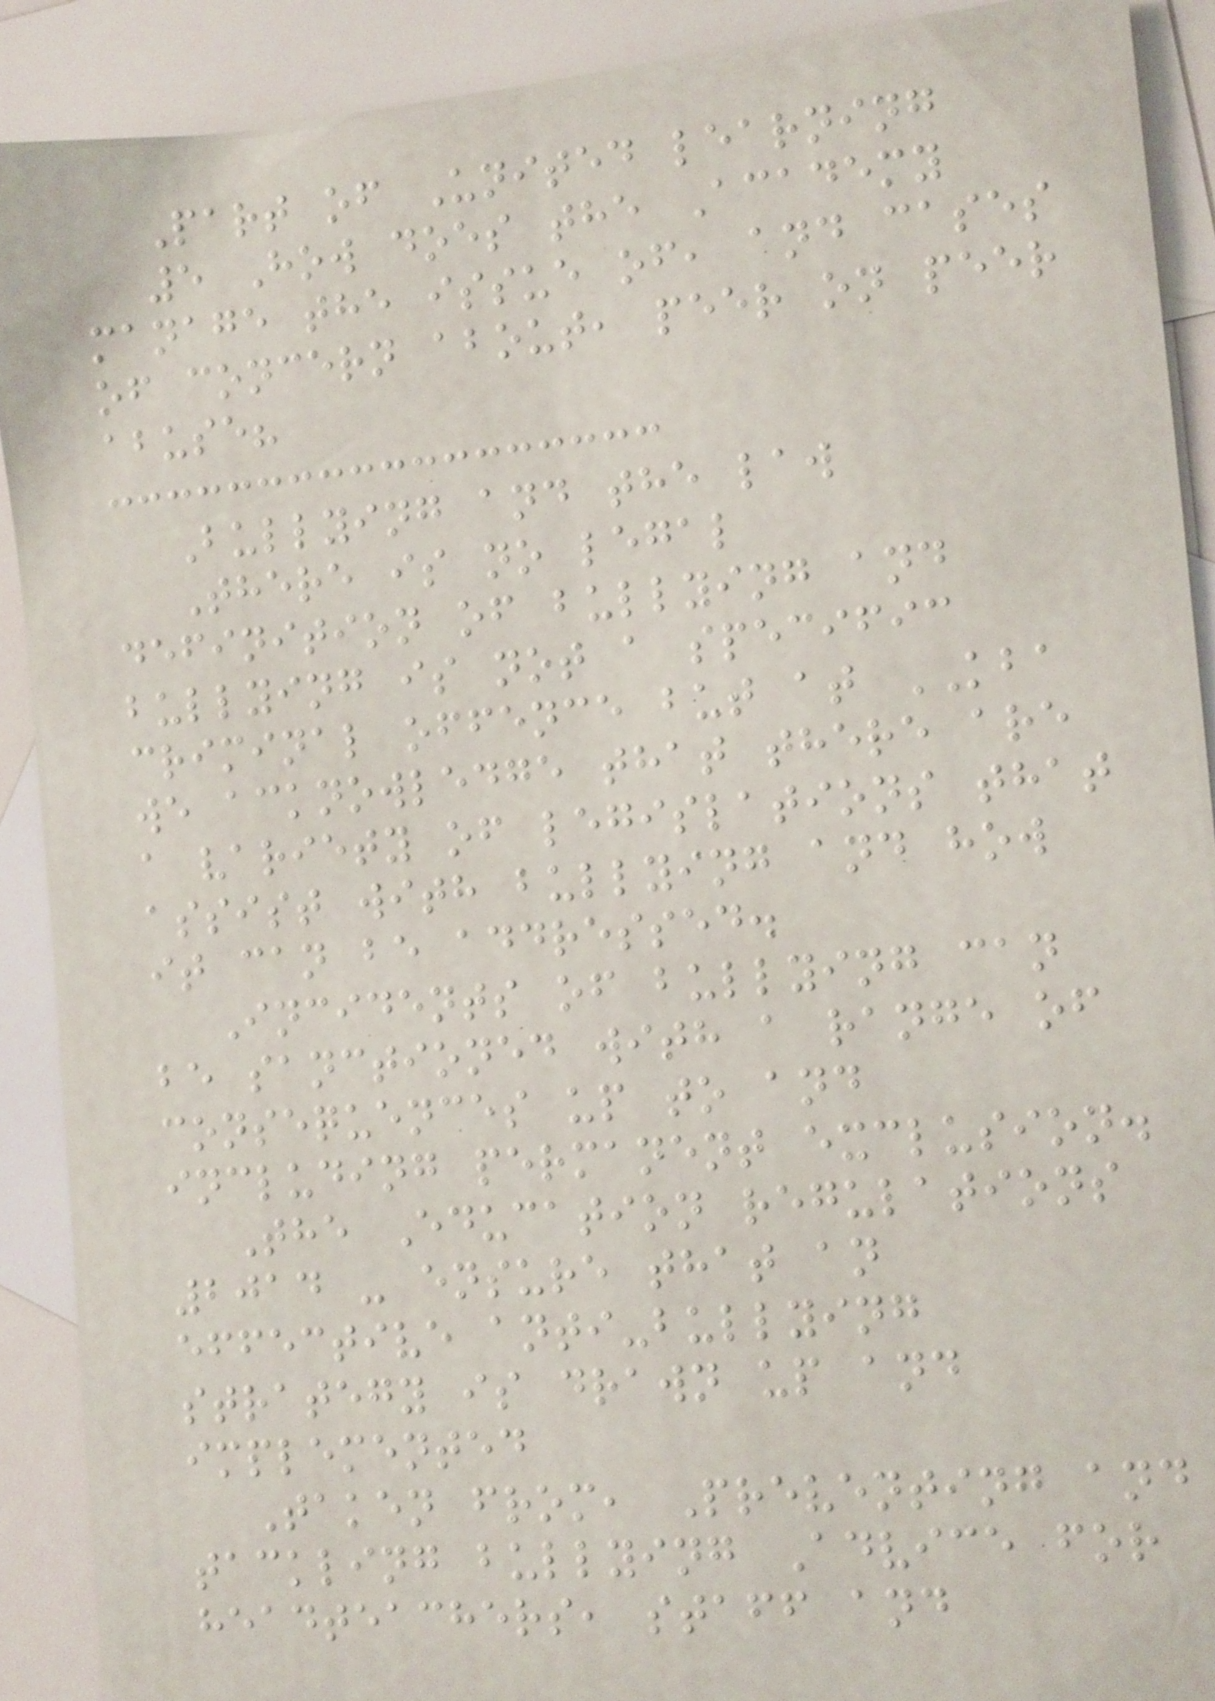Part of United learning
5 How does the Academy
manage the issue of, and cases
of concern about, peer on peer
abuse?
Bullying and the law
There is no legal
definition of bullying and
bullying is not a specific
criminal offence but at KBA
we acknowledge that there are
a variety of legislations that
assist with bullying and how
it can be addressed.
Incidents of bullying can
be sanctioned with a range of
consequences up to and
including permanent exclusion.
The Education regulations
2014 - ensure that an
effective anti-bullying
strategy is drawn up and
implemented
Taken from, Preventing and
tackling bullying Advice for
headteachers, staff and
